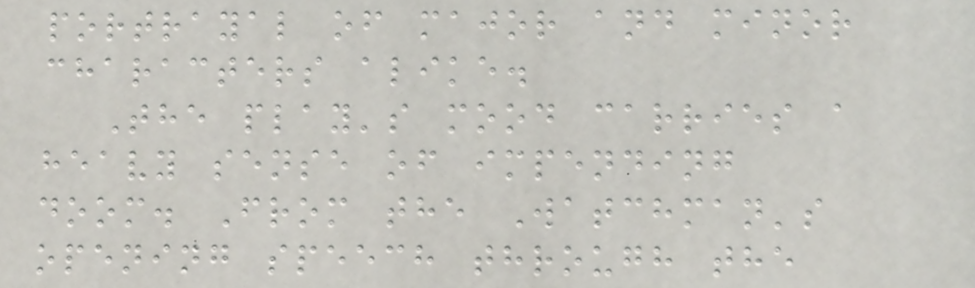portrayal of major and minor
characters alike.
The play's mood carries a
heavy sense of impending
doom. From the Watchman's
opening speech through the
